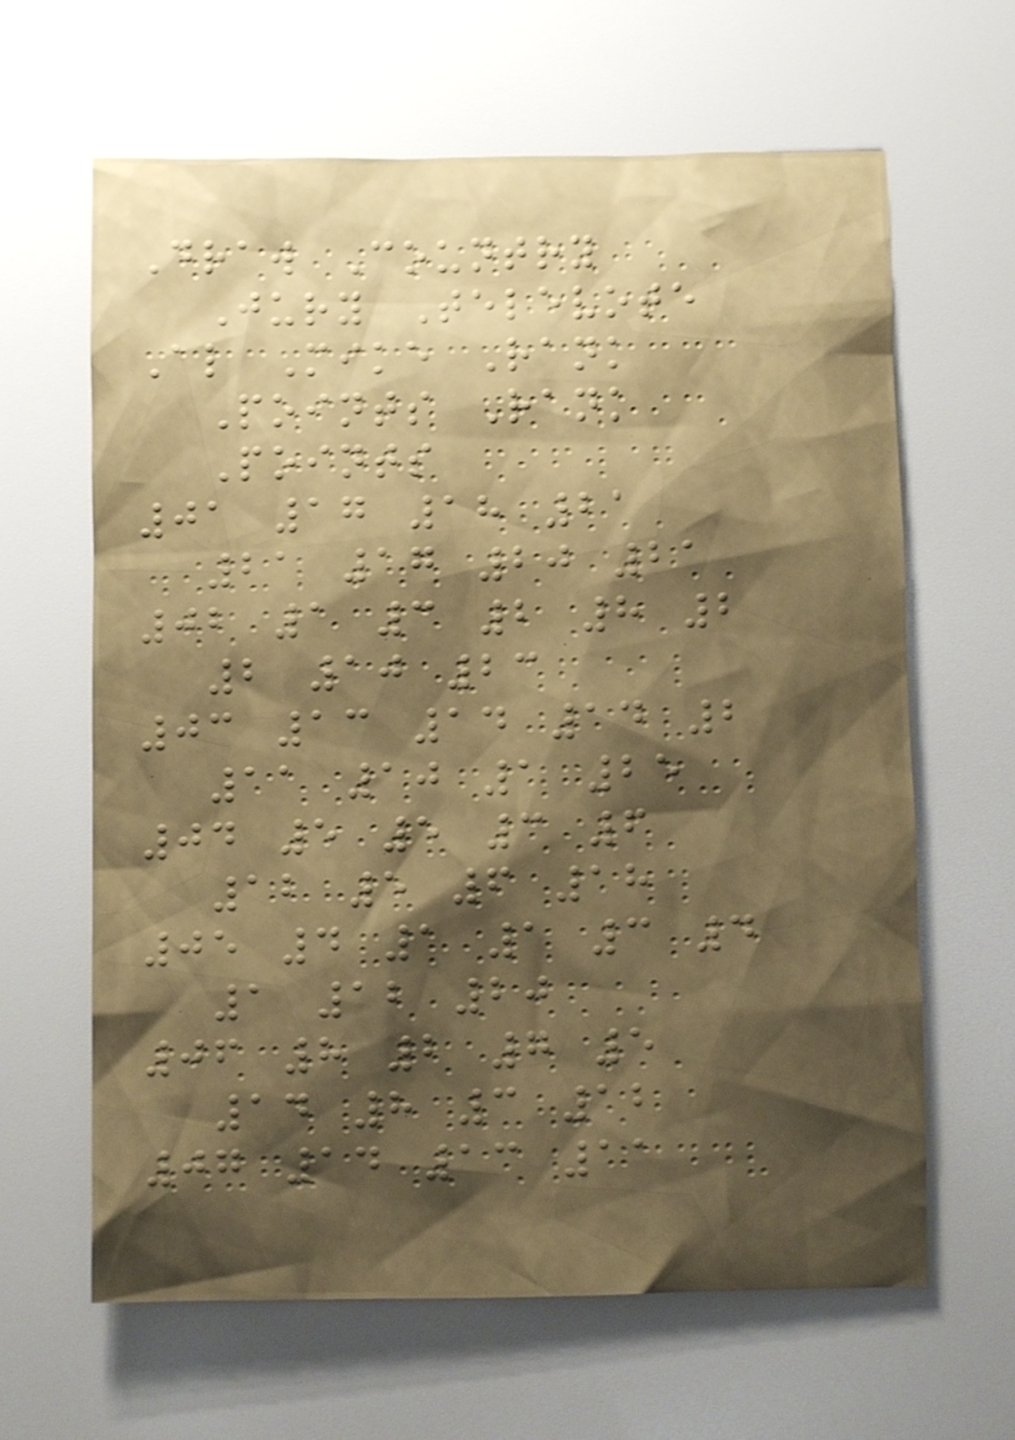Draw Country
Jury Televote
Al Mike Rank
Points Rank
Points
01 17 18 21
21 17 20 21
02 1 3 2 8 2
2 10 23
03 13 14 14 2
11 10 1 25
04 5 5 3 6
12 5 6 18
05 4 1 1 3 4
1 12 20
06 8 2 7 5
14 8 3 12
07 14 13 11
